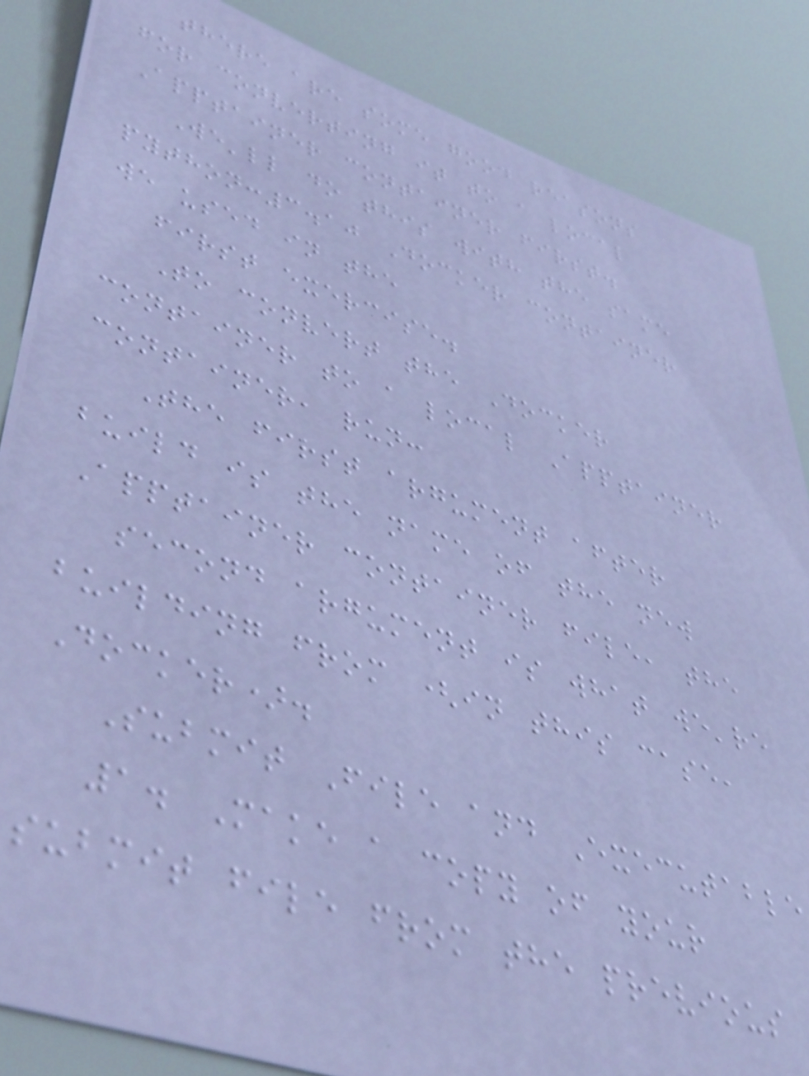there are some good reasons
for converting it to a local
Apptainer container first.
We'll do this with the same
python:3.10 Docker container
we used in the
first exercise.
To convert the Docker
container to a local Apptainer
container, run:
The first argument after
build is the name of the new
Apptainer container file, the
second argument is what we're
building from (in this case,
Docker).
Submit File and Executable
1. Make a copy of your
submit file from the previous
